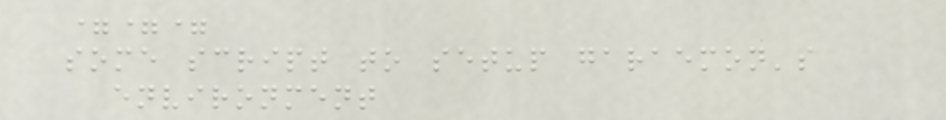===
some script to setup garaemon's
environment
